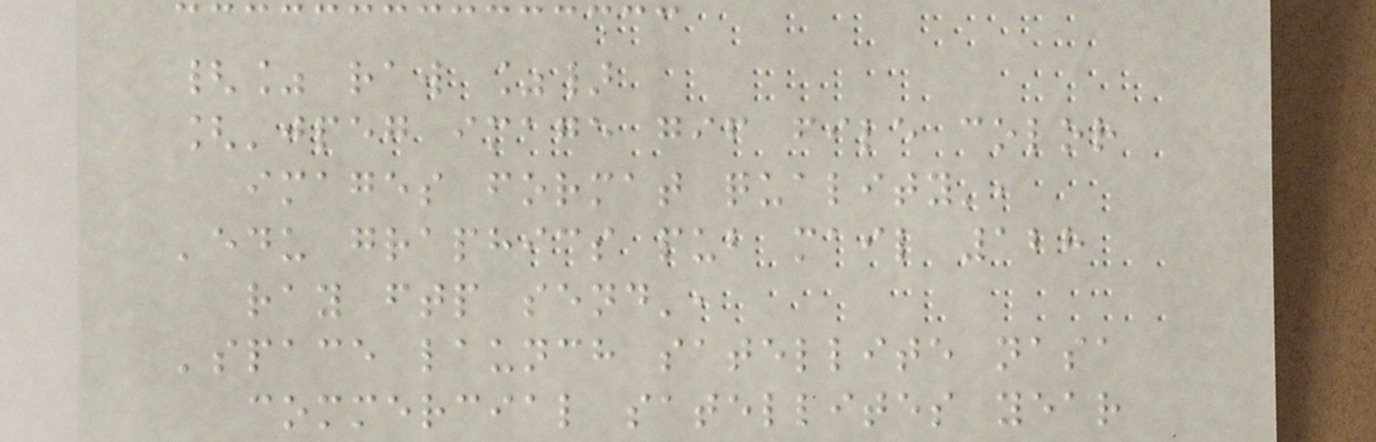{% raw %}
['jpeg image gif file color
images format quality',
'edu graphics pub mail 128
ray ftp send',
'space launch satellite nasa
commercial satellites year
